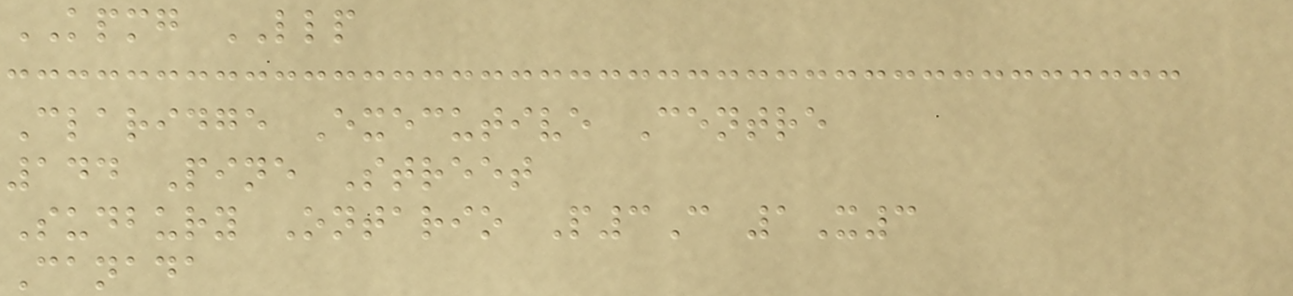KPMG LLP
Claridge Executive Centre
144 Pine Street
Sudbury Ontario P3C 1X3
Canada
